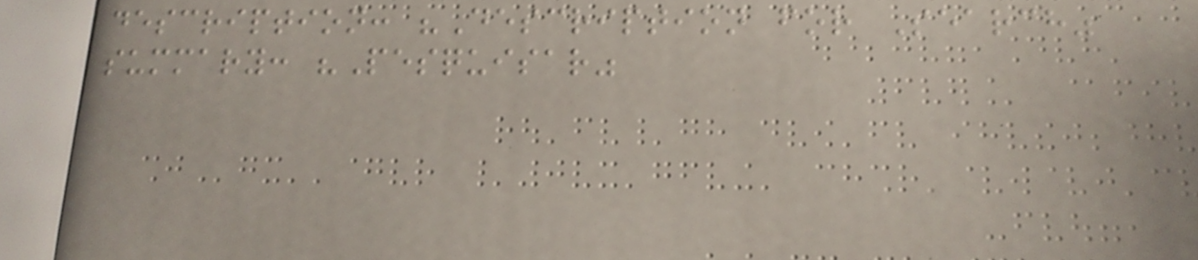description: "Description for Search"
summary: "Pesquisar"
